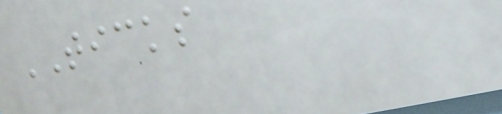TICKS
